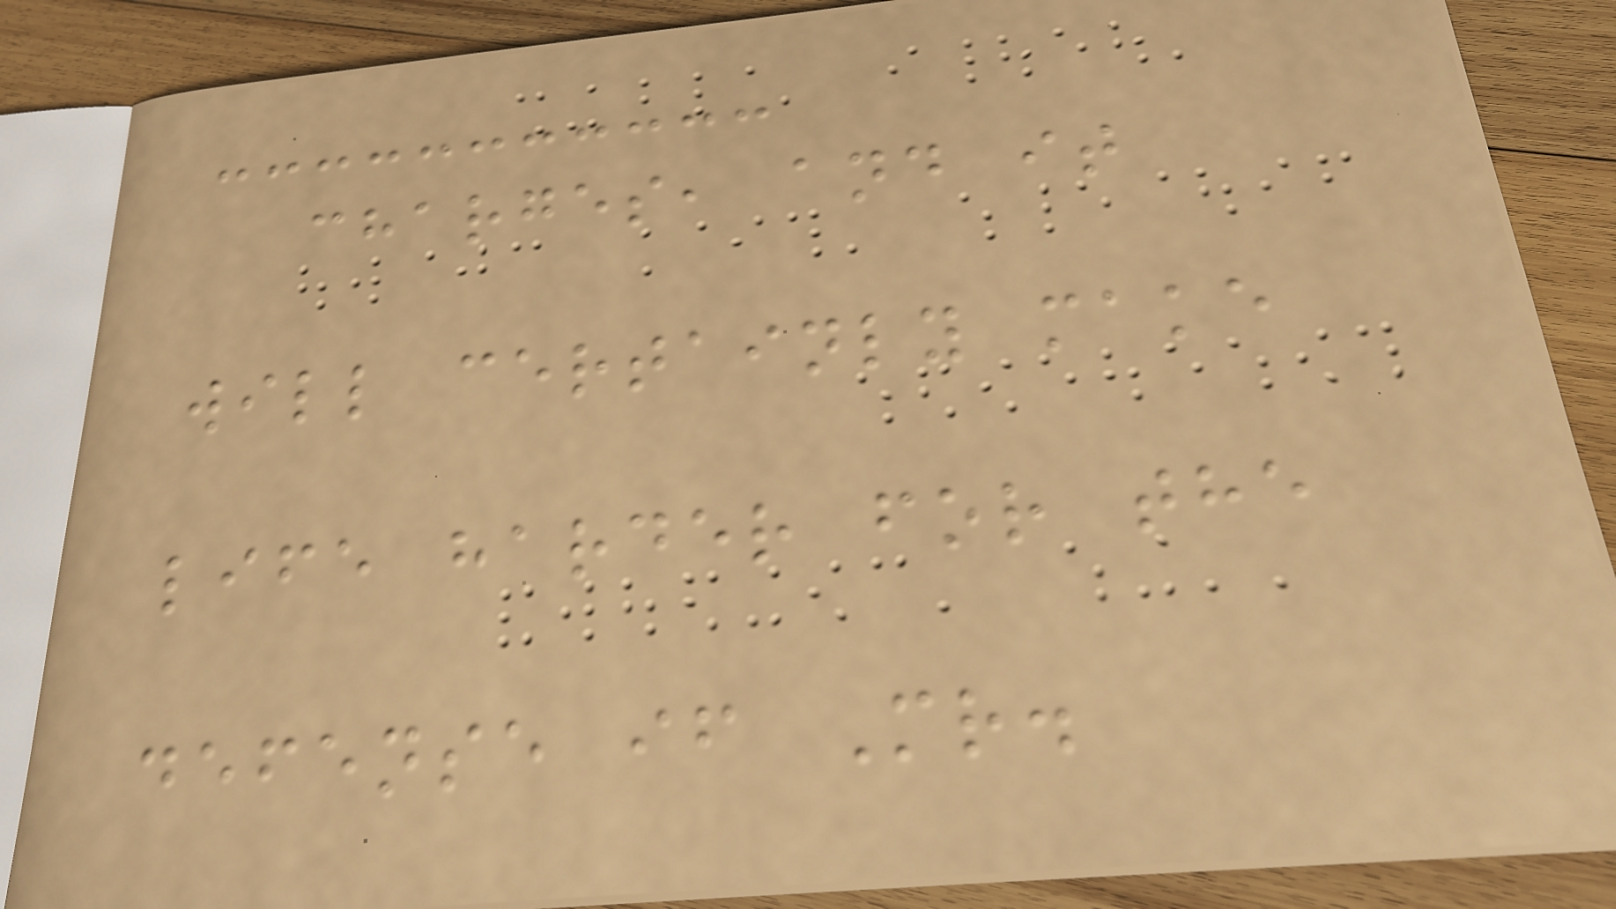charges, and it
will certainly make
life harder for the
defense if Mr.
